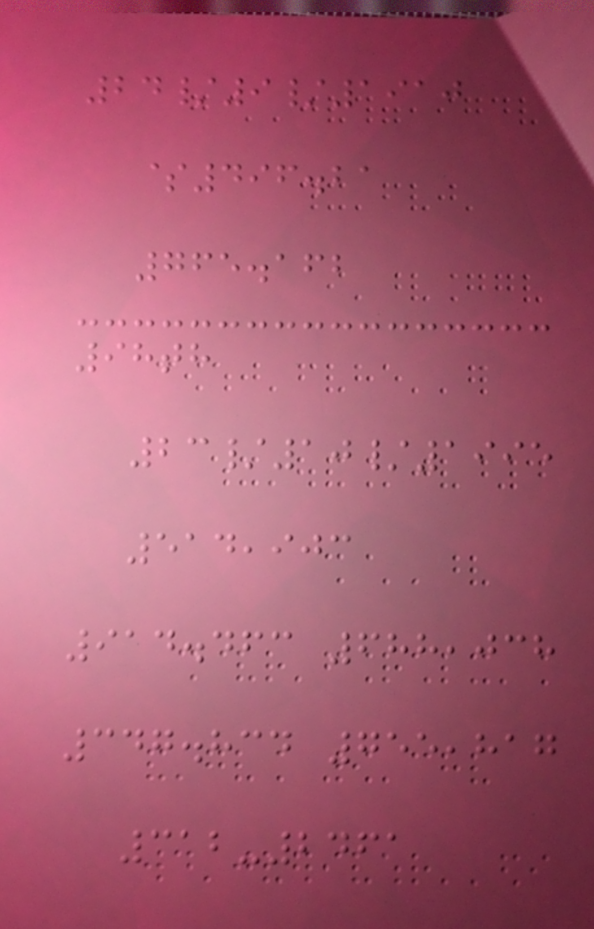24/9/1910
$496.21
765.162
98th
23/10/1995
514,903
914.463 688,038
347.834 755,817
312-2461
